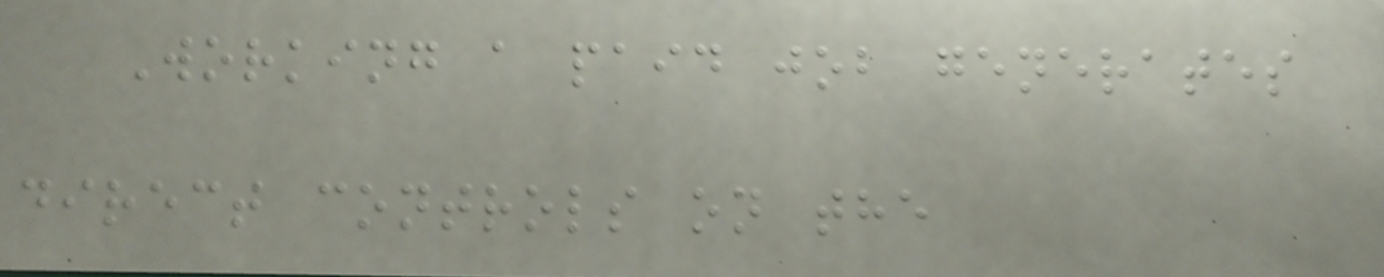Working a paid job generates
direct controls on the
